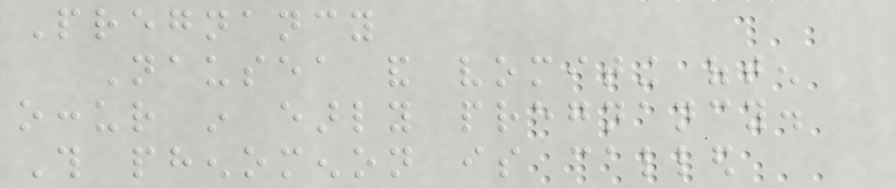Pregnancy
Nausea and vomiting often
occur in early pregnancy.
This phenomenon is called
